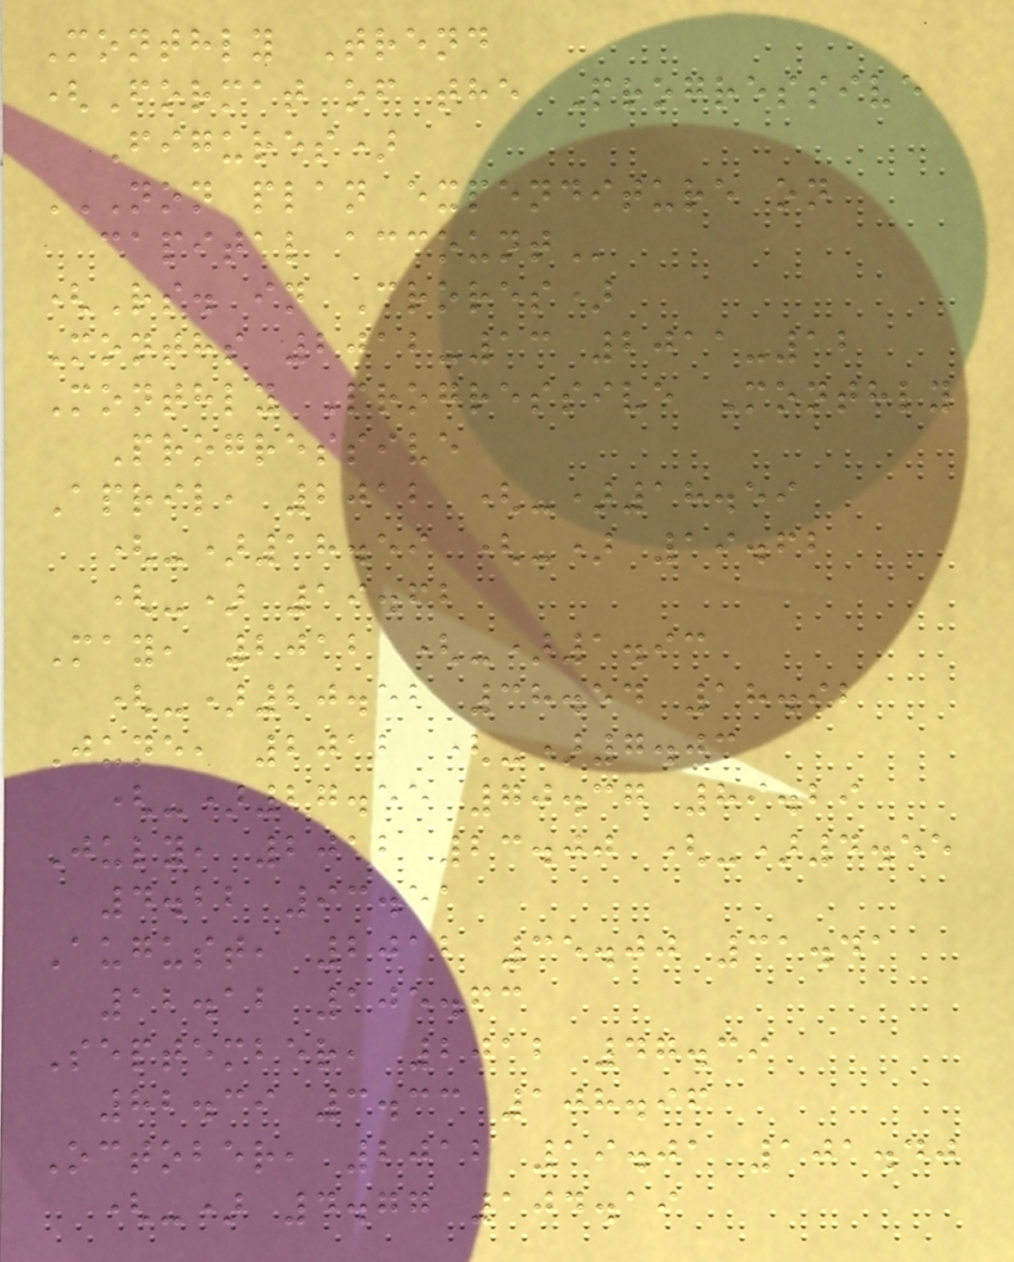Monthly Trend
(Format of the Progressive
Figures)
NON PLAN EXPENDITURE ON
CAPITAL ACCOUNT
(Rs. in Crores)
Months 2012-13 2011-12
Monthly Progressive Monthly
Progressive
April, 2012 (-)18.59
(-)18.59 (-) 19.62
(-) 19.62
May, 2012 (-)1.93
(-)20.52 38.54 18.92
June, 2012 (-)7.03
(-)27.55 70.37 89.29
July, 2012 23.00 (-)4.55
4.22 93.51
August, 2012 35.00 31.41
12.12 105.63
September, 2012 47.39
82.39 3.33 108.96
October, 2012 19.01 101.40
(-) 4.77 104.19
